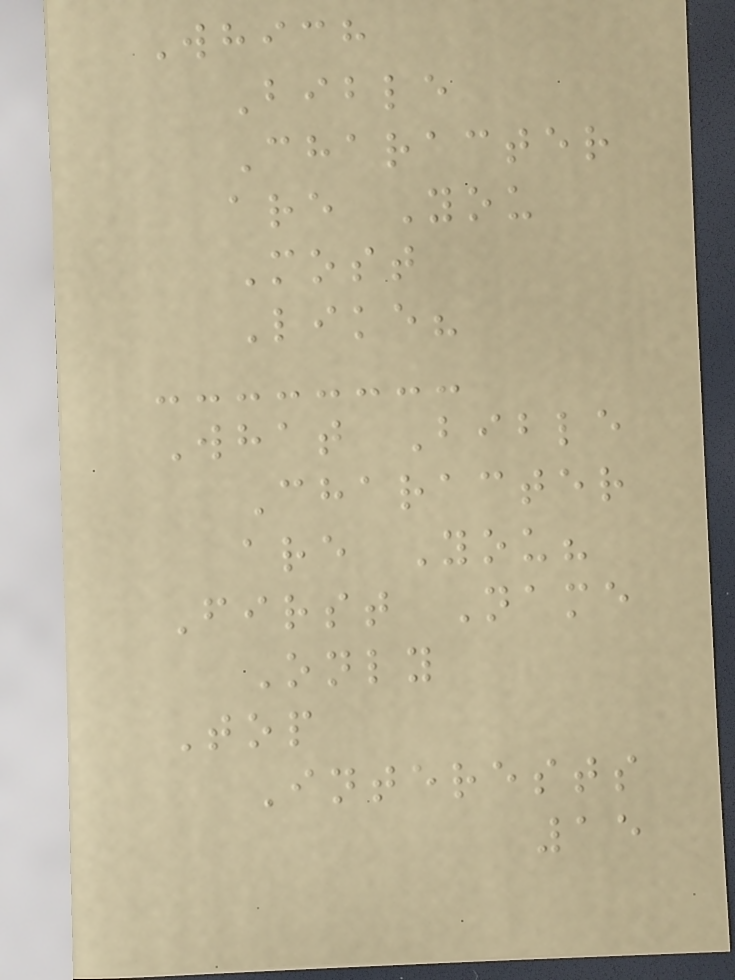Which
Bible
Character
are You
Most
Like?
What Bible
Character
are You?
First Name
Only
Top
Interests
15
